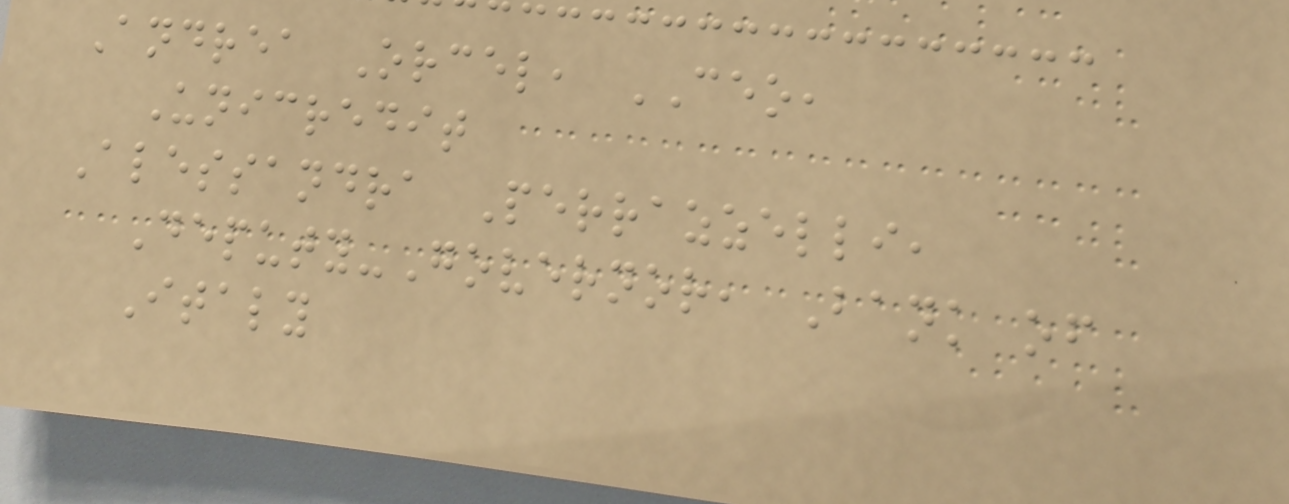Andrea Orcel, CEO,
Unicredit
Alessandra Perrazzelli,
Deputy-Governor, Bank of
Italy
